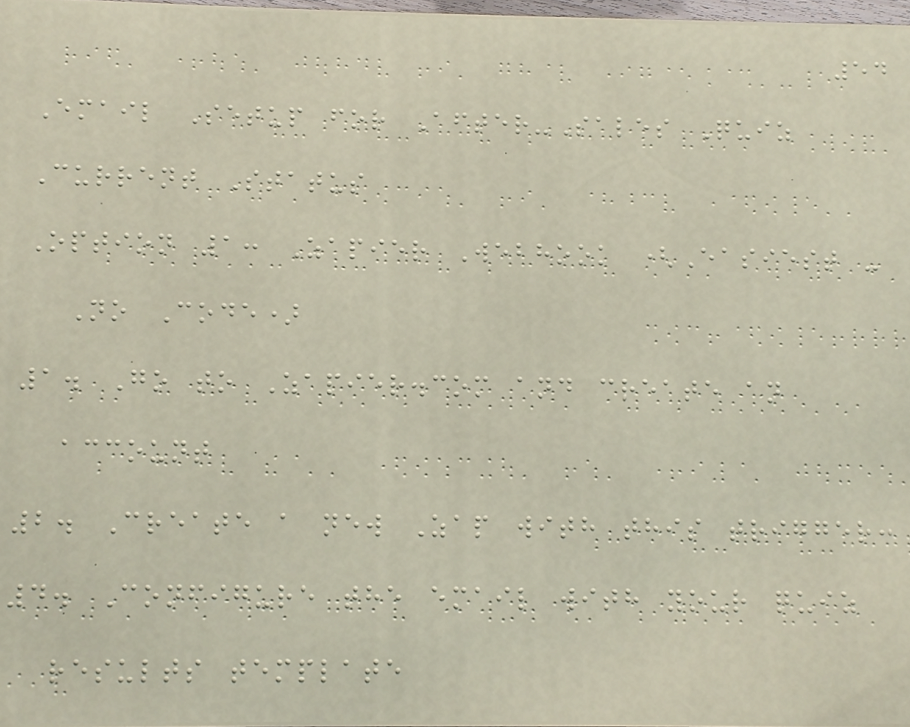54
Email Setup for After-Sales Quiz
Current Status
Option 1: Zapier Webhook (Easiest -
No Code)
1. Go to Zapier.com and create an
account
2. Create a new Zap with this trigger:
4. Configure the email with your quiz
results template
